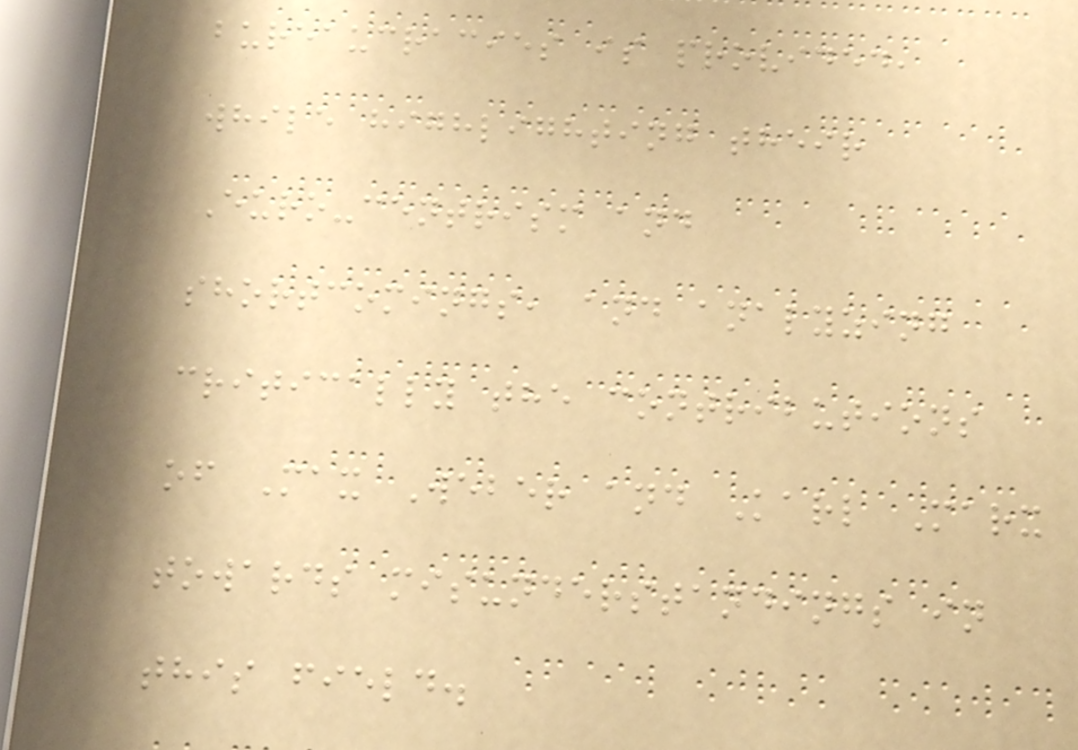bureaucracies is provided,
while highlighting their
Euro-centrism and
shortcomings, and analyzing
critically the contributions
of Max Weber and Karl Marx
towards misunderstandings in
this field.
